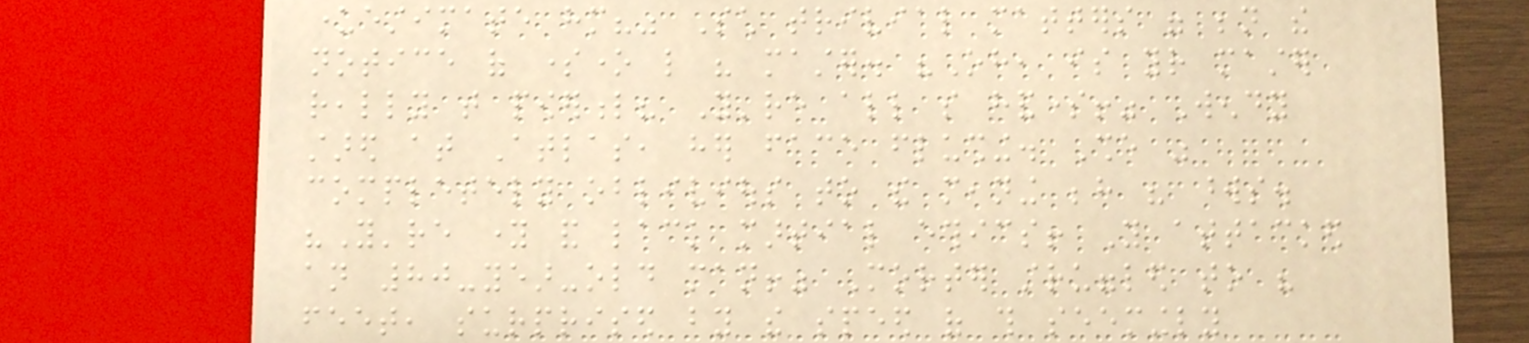underestimate him?" Such trivial matters were beneath the
notice of someone like his master. "Oh, is your master
really that powerful? You're all so handsome!" Wendy
stared at Atlas, her face flushing. She was
completely oblivious to the meaning behind his words.
"You're young and lack martial ethics! You attacked
an 80-year-old man!" Morter struggled to his
feet, surprised by the speed of this seemingly
